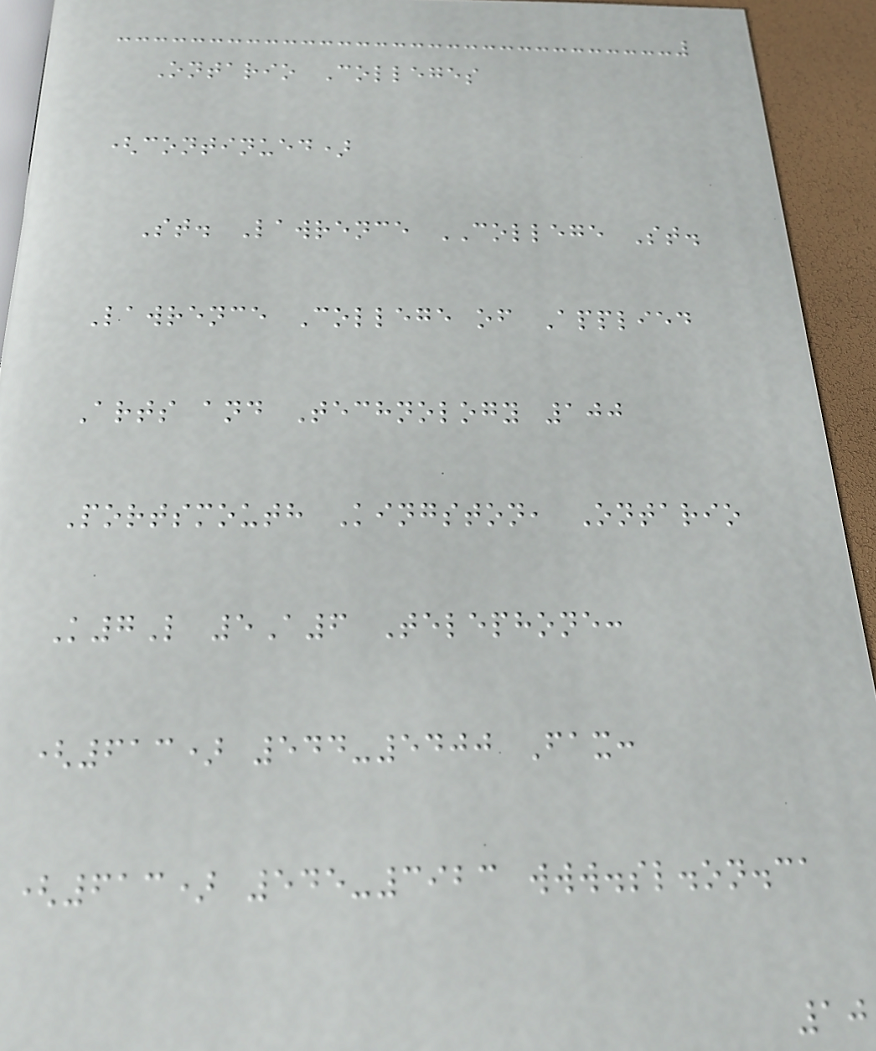Ontario Colleges
(continued)
St. Lawrence COLLEGE St.
Lawrence College of Applied
Arts and Technology 100
Portsmouth Kingston, Ontario
K7L 5A6 Telephone:
(613) 544-5400 Fax:
(613) 545-3923 www.sl.on.ca
10
